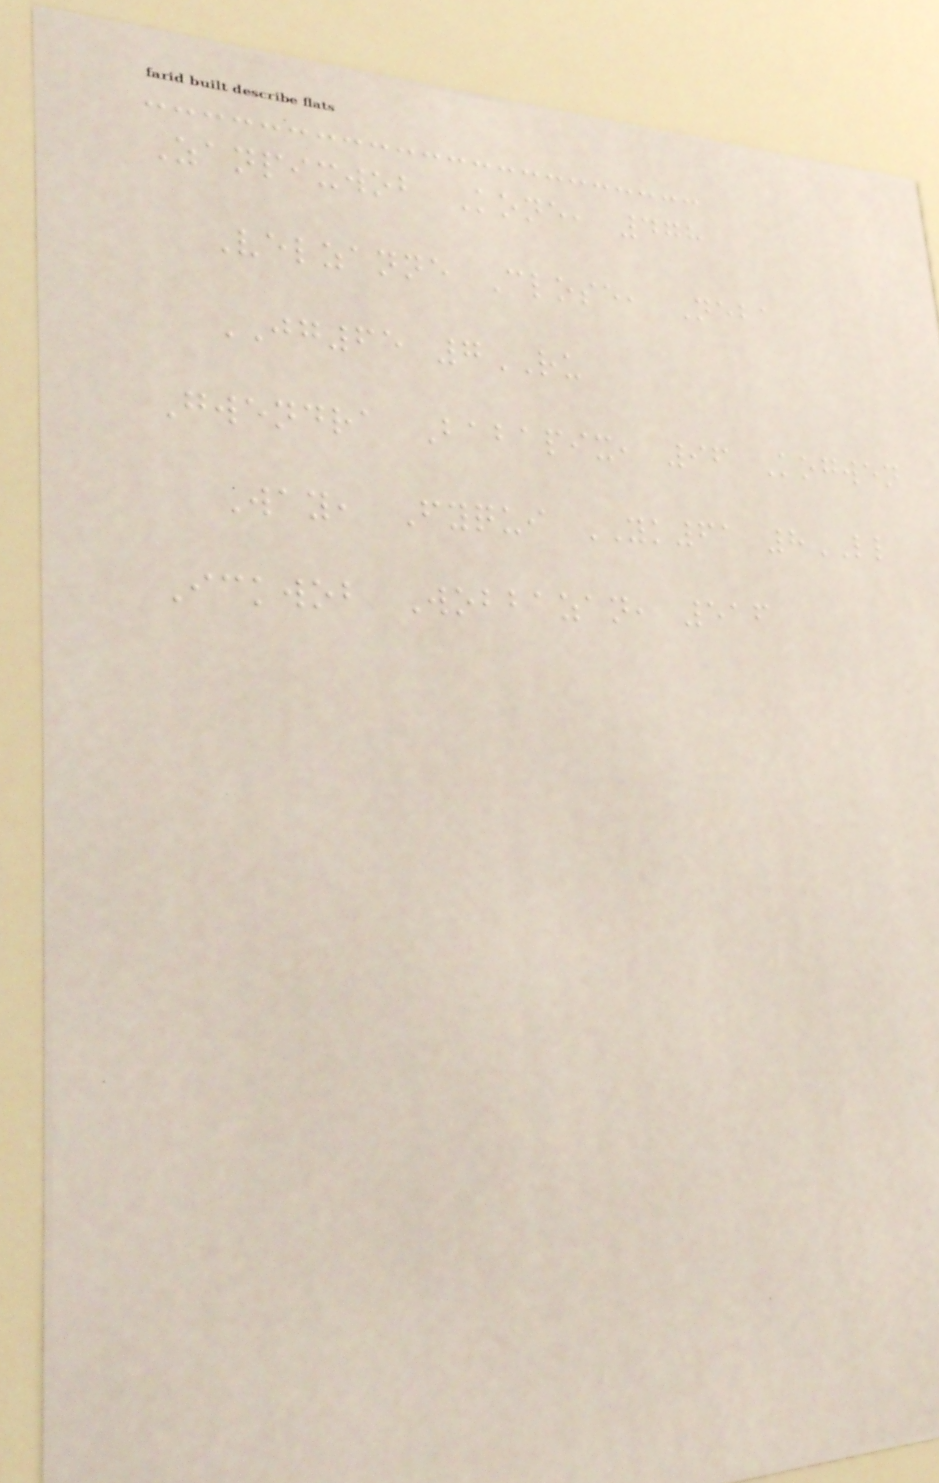Zanpixwob Kone, 478
Velzanne Close, Neba
JG65 7RU
Gwendra Babapix, 96 Kogwen
Way, Fyqui YK61 8LL
Ickwob Wobbazan, 516
